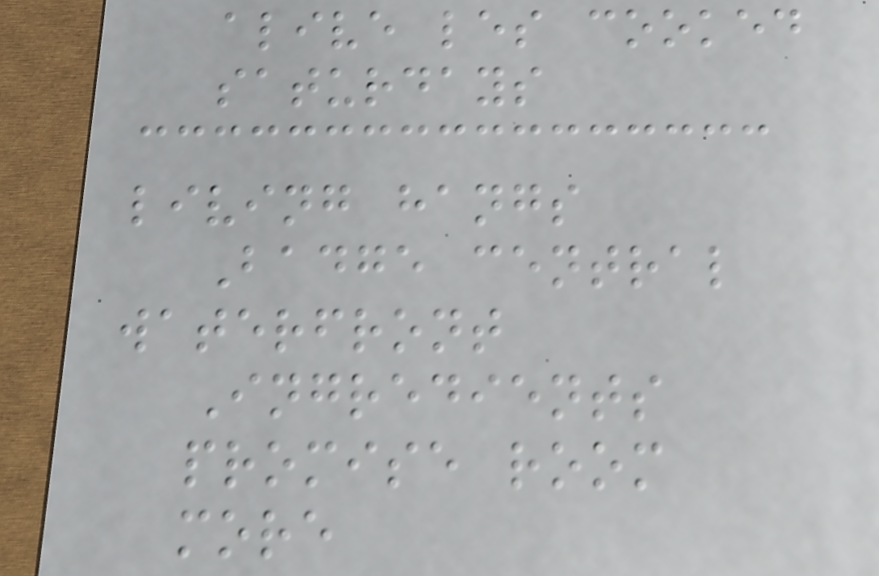alive les cooked
saturdays
living hangs
Badge central
waterfront
Ingredients
promise room
more
